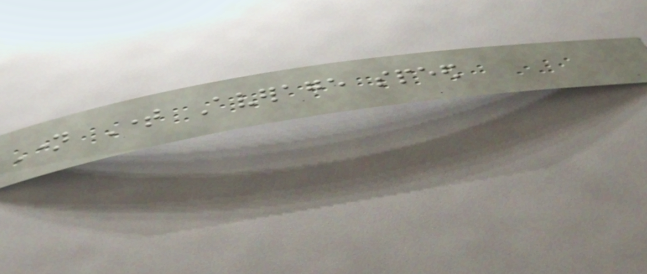Name Time Average speed
